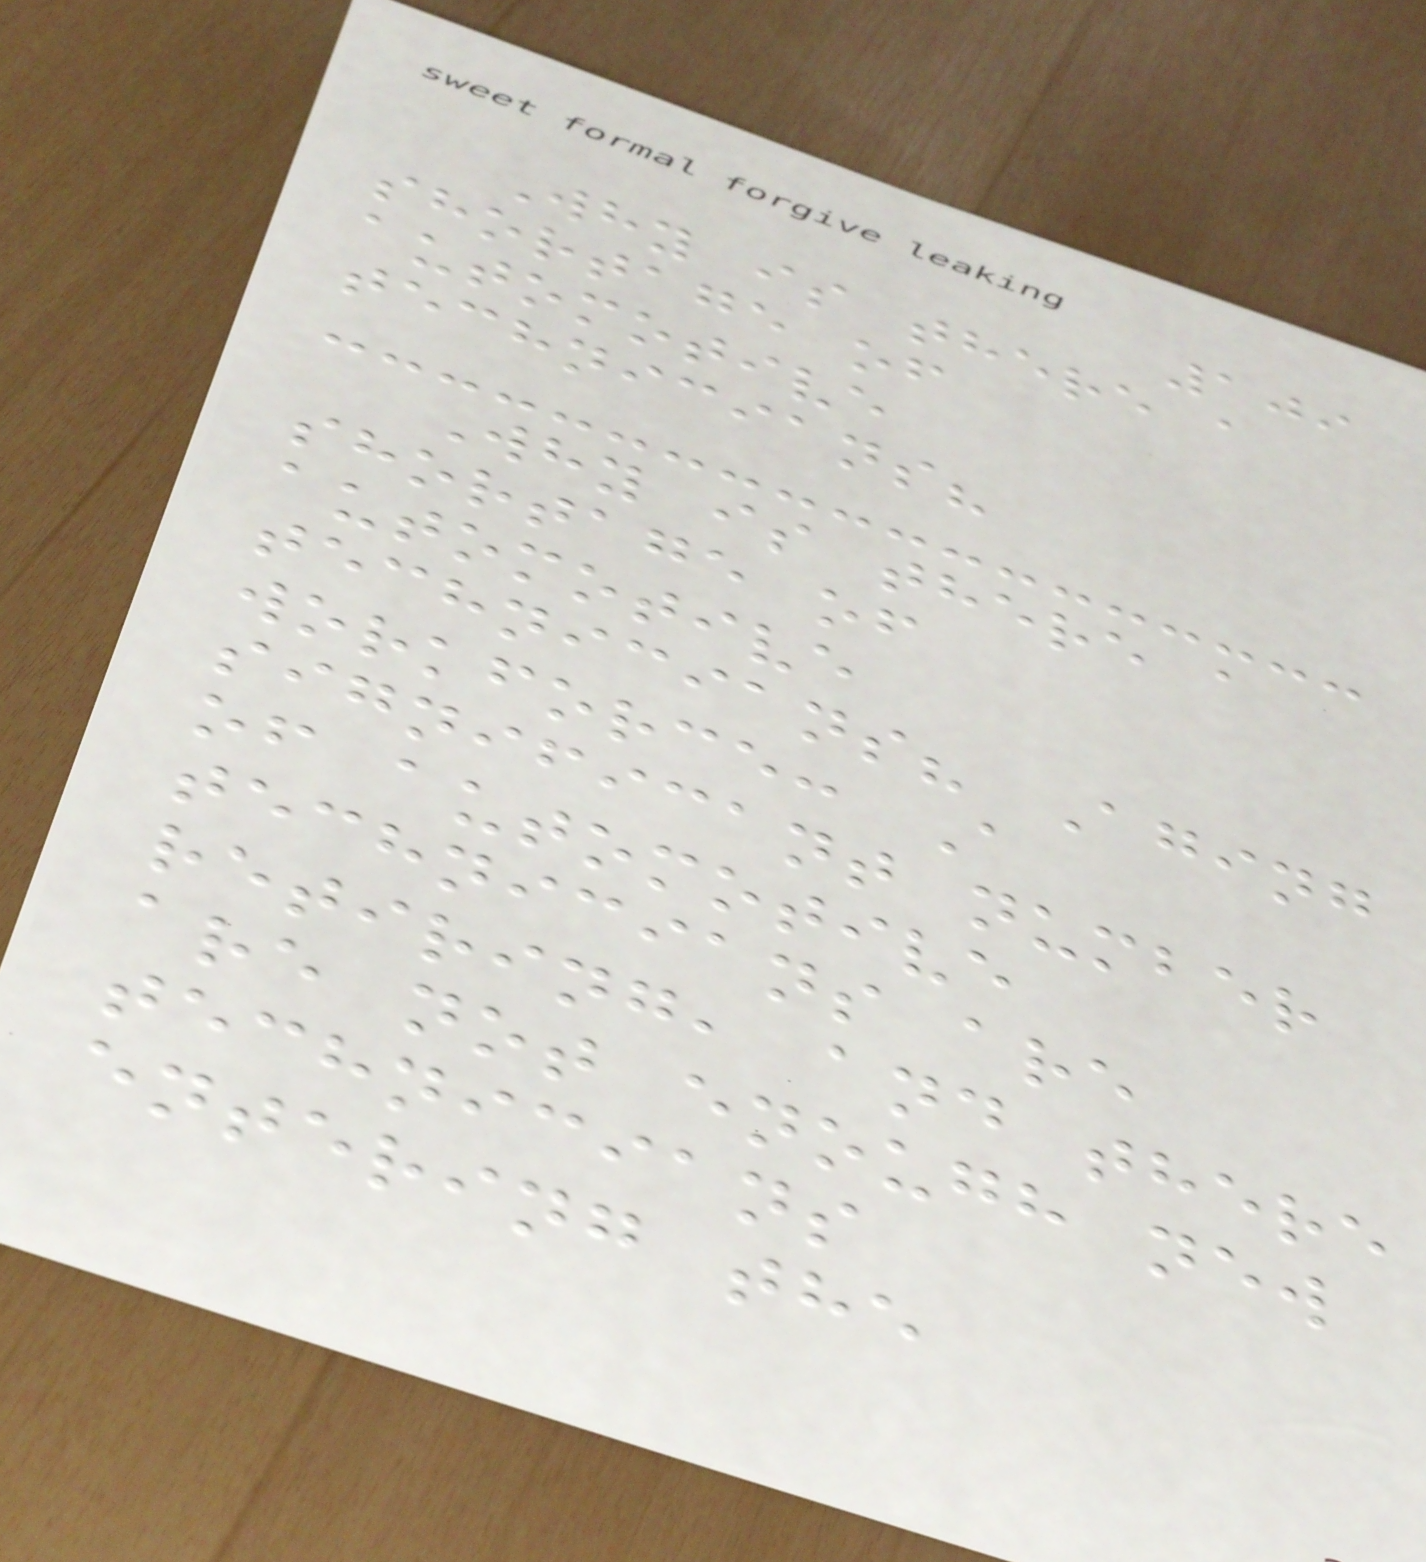109
Why is there a
shortage of
automotive
technicians?
Why is there a
shortage of
automotive
technicians? Aging
workforce: A
significant number
of automotive
technicians are
retiring, and there
are not enough new
technicians
entering the
